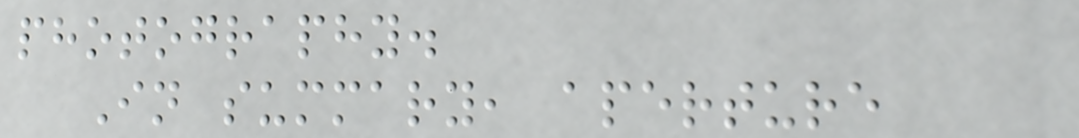photography.
In summary, aperture
